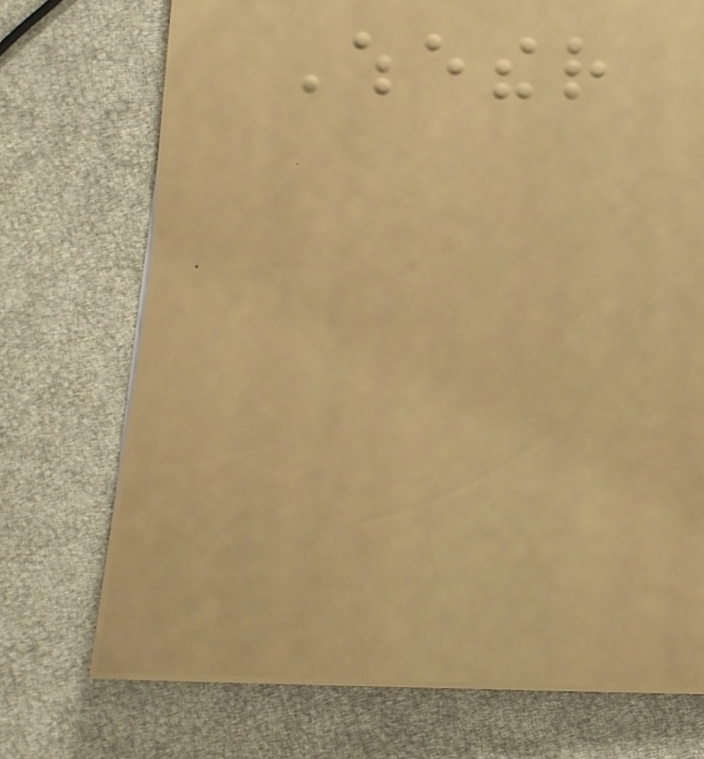Whether
